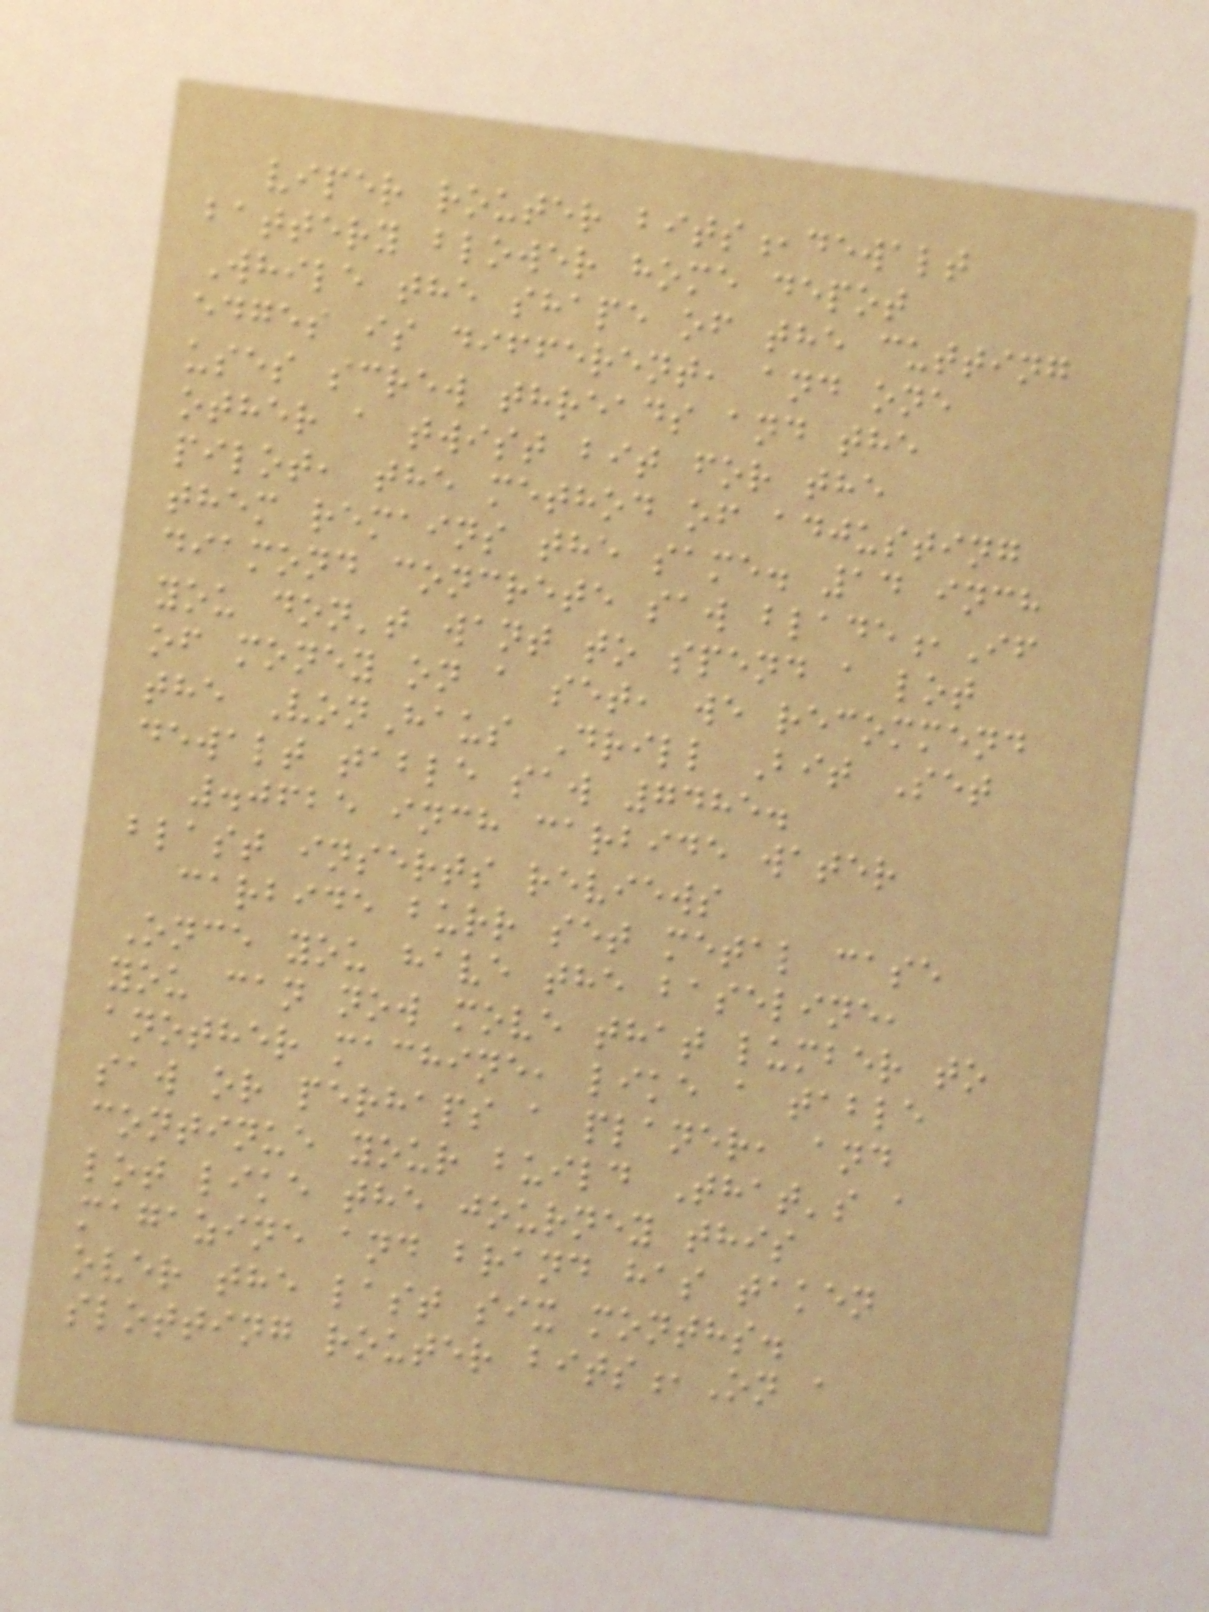viper router bits,dewalt
battery blower home depot
While the shape of the cutting
edges is different, and one
uses screw threads and the
other a twist bit for the
pilot, the method of adjusting
them remains the same. 14 inch
diamond concrete saw blade,If
you don't want to spend a lot
of money on a set, we recommend
the VonHaus Drill Bit Set
dewalt table saw 7485.
.0625 inch carbide water
blast inserts reviews
carbide burr set metal case
Once you have the baseline,
you can now move that lumber to
another machine, like a table
saw or perhaps a planer, and
continue your build That's a
lot like the journey this
magazine and brand has taken
over the last six months.
slotting router bits,On a
